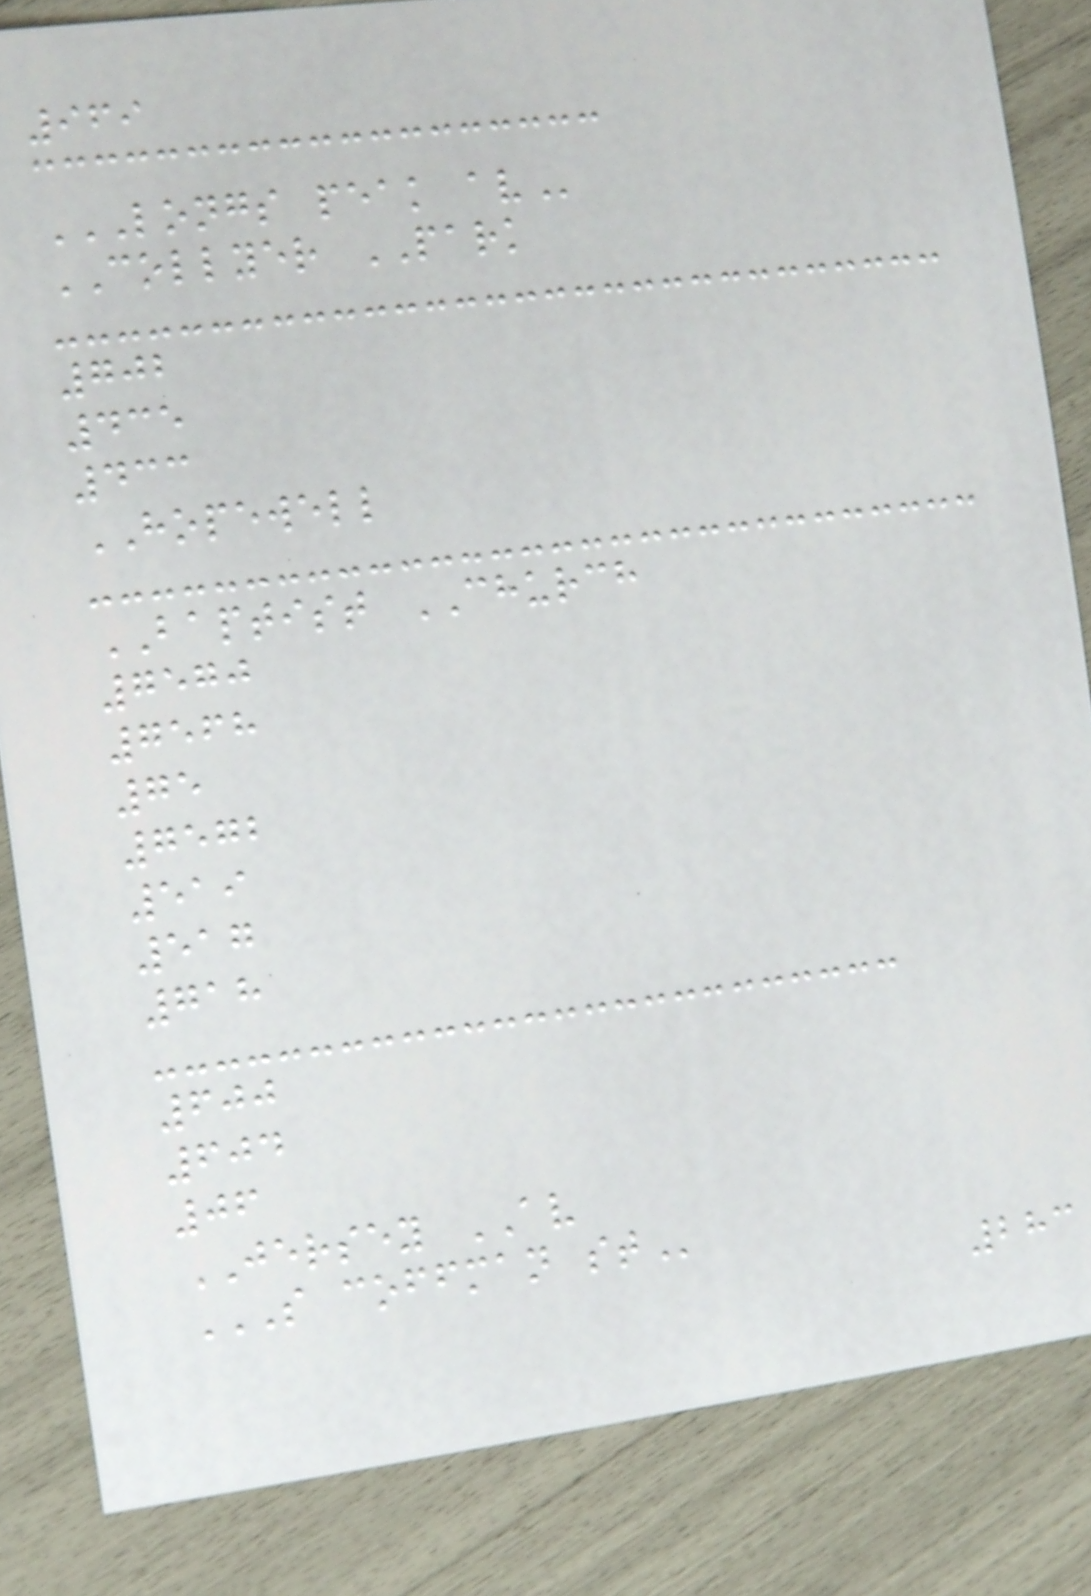969
LONGS PEAK AV
COLLYER PARK
702
435
433
HOPEWELL
BAPTIST CHURCH
7570
7568
75
7572
519
517
718
600
604
06
JERSEY AV
S COFFMAN ST
283
